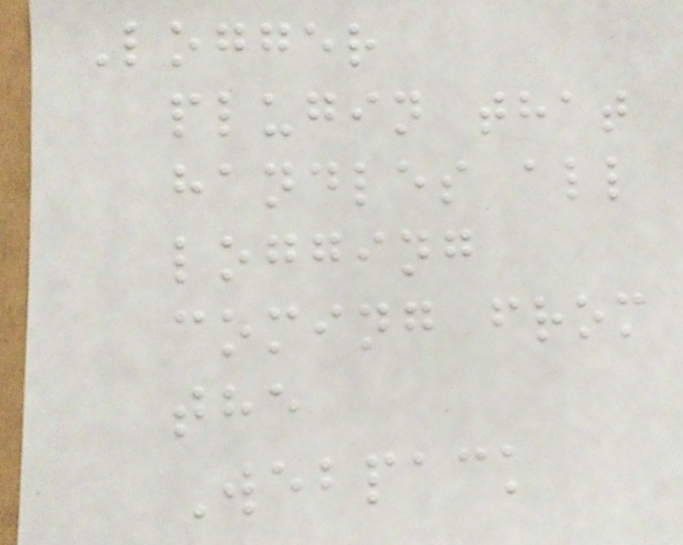Logger
plugin that
handles all
logging
coming from
the
Webpack
